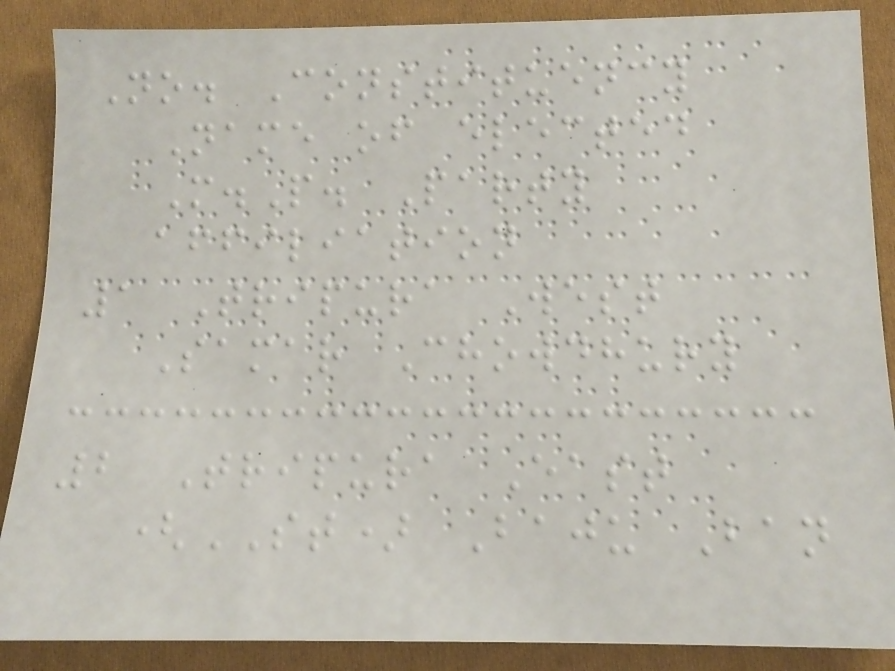No. Constituency
Name of elected
M.P. Party
affiliation
1 Tripura West
Samar Chowdhury
2 Tripura East
(ST) Baju Ban
